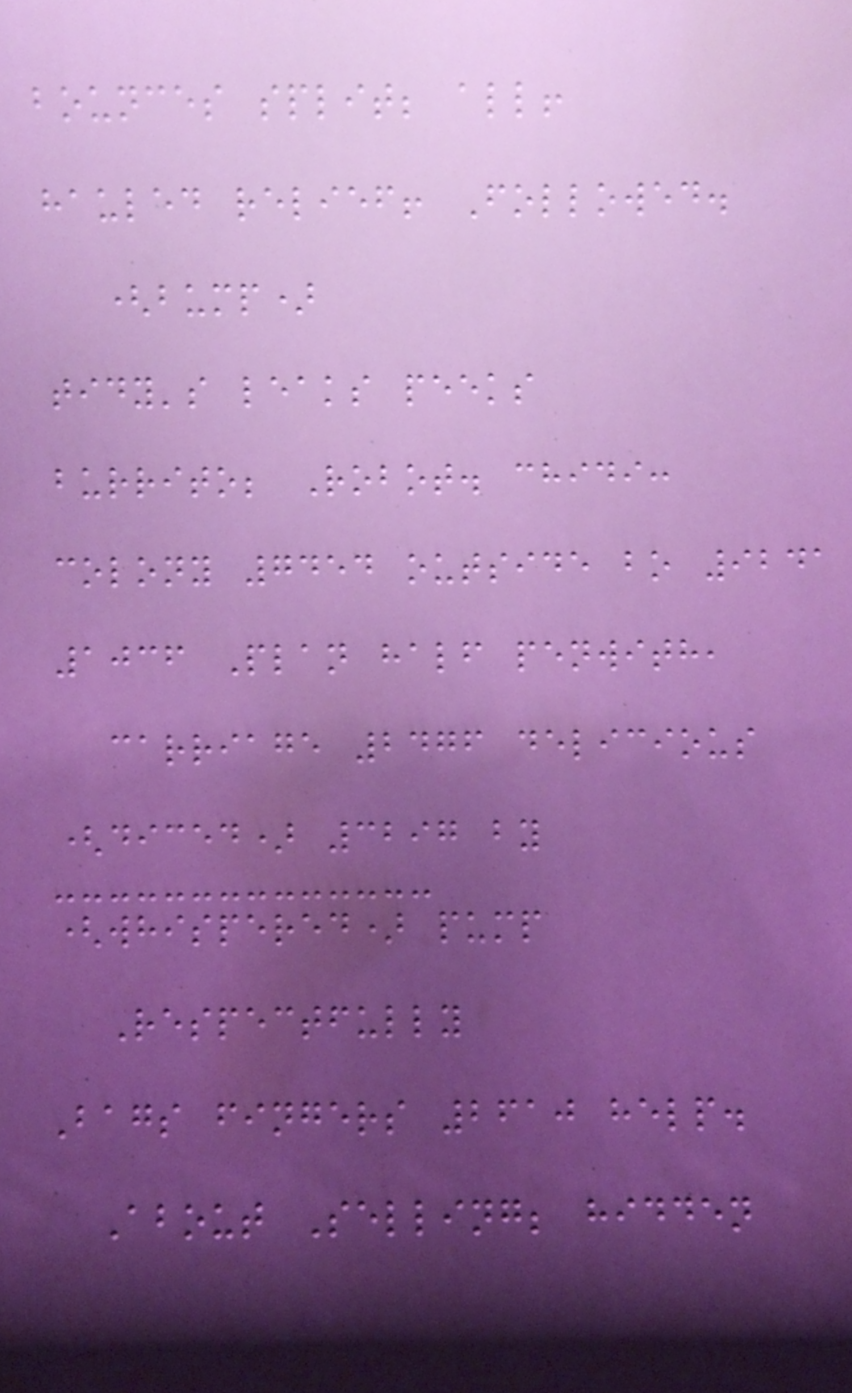bounces split; all!
hauled relief! Followed.
(bump)
tidy's leaks peeks
burrito; Robot. chidi:
colony 7454 outside bo 9241
1036 Plan half penwith,
carriage 2476 delicious
(diced) 3297 by
(whispered) pump
Respectfully
Bags fingers 2610 help.
About Selling; hidden
